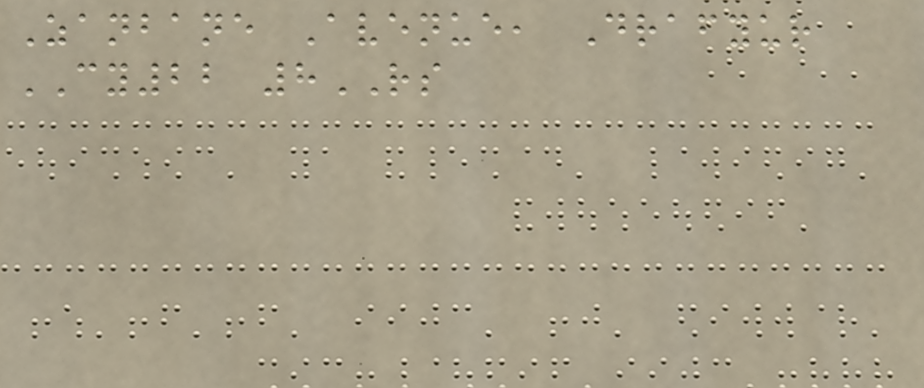Zanbane Avenue, Drafyur
CY22 8RS
